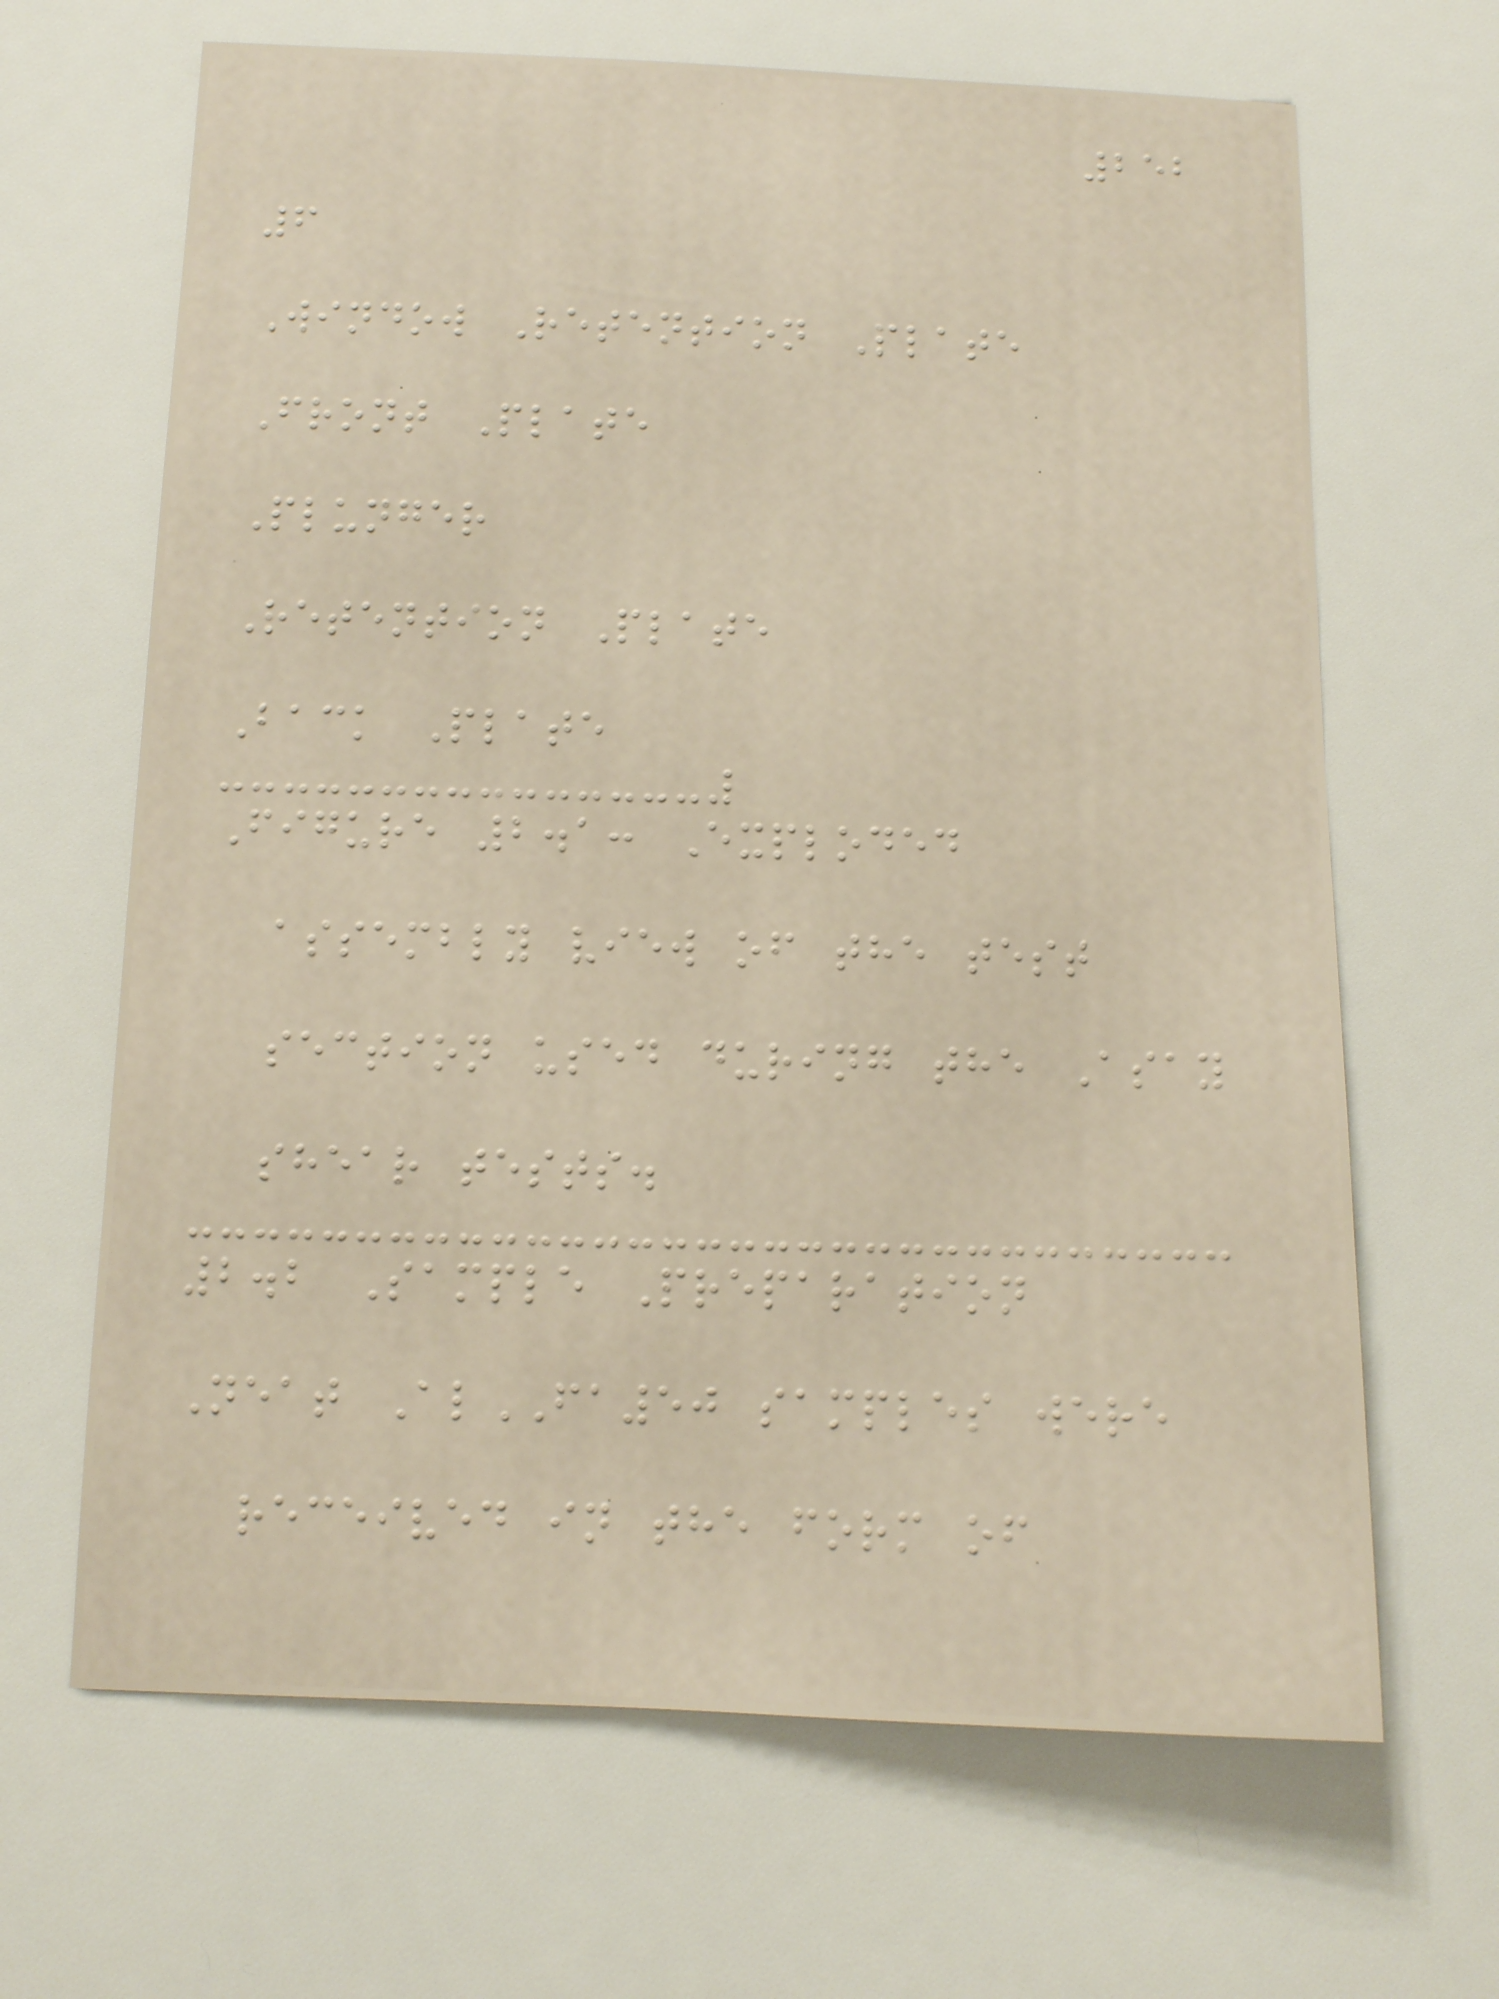252
6
Window Retention Plate
Front Plate
Plunger
Retention Plate
Back Plate
Figure 2.1: Exploded
assembly view of the test
section used during the Asay
shear tests.
2.2 Sample Preparation
Neat AlFA50 samples were
received in the form of
